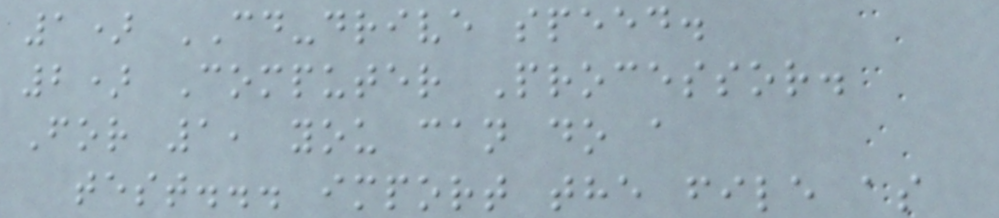1) CD-drive speed.
2) Computer Processor.
For 1, you can do a
test... import the file as
